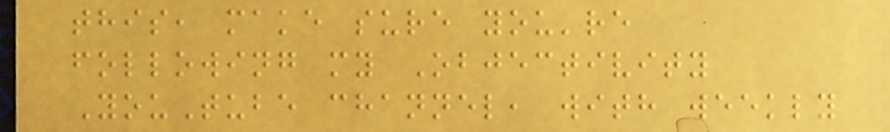this, make sure you're
following my Objectivity
YouTube channel, with weekly
